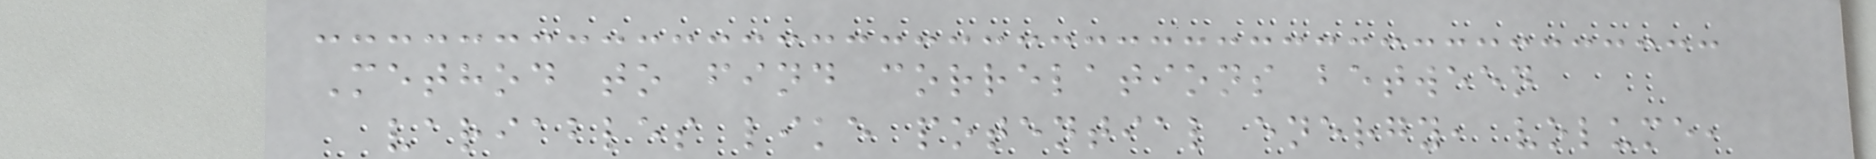Method to find correlations between
variables like potential energy, volume,
